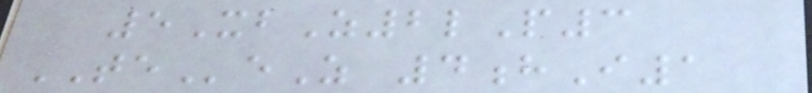5XbZ2lP3
TEeZ 4hI1
